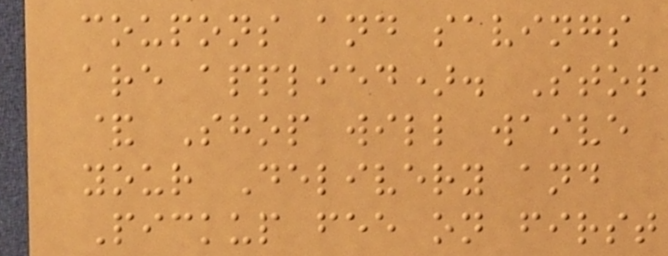coupons and savings
are applied). Stop
& Shop will waive
your Delivery and
Pickup fee on first
